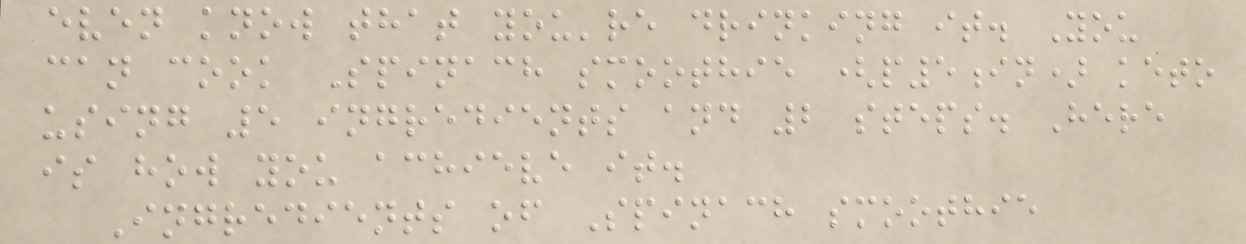even know that you're drinking it. You
can cook Spinach smoothie (p5in) keto
using 5 ingredients and 2 steps. Here
is how you achieve it.
Ingredients of Spinach smoothie
